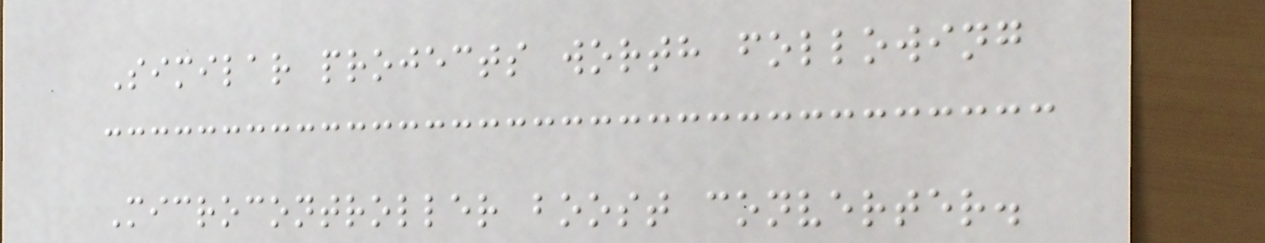Similar projects worth following
Microcontroller boost converter.
